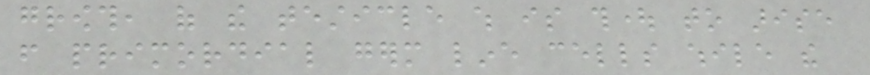growth, of the testicle which is thought to arise
from primordial germ line cells while the
